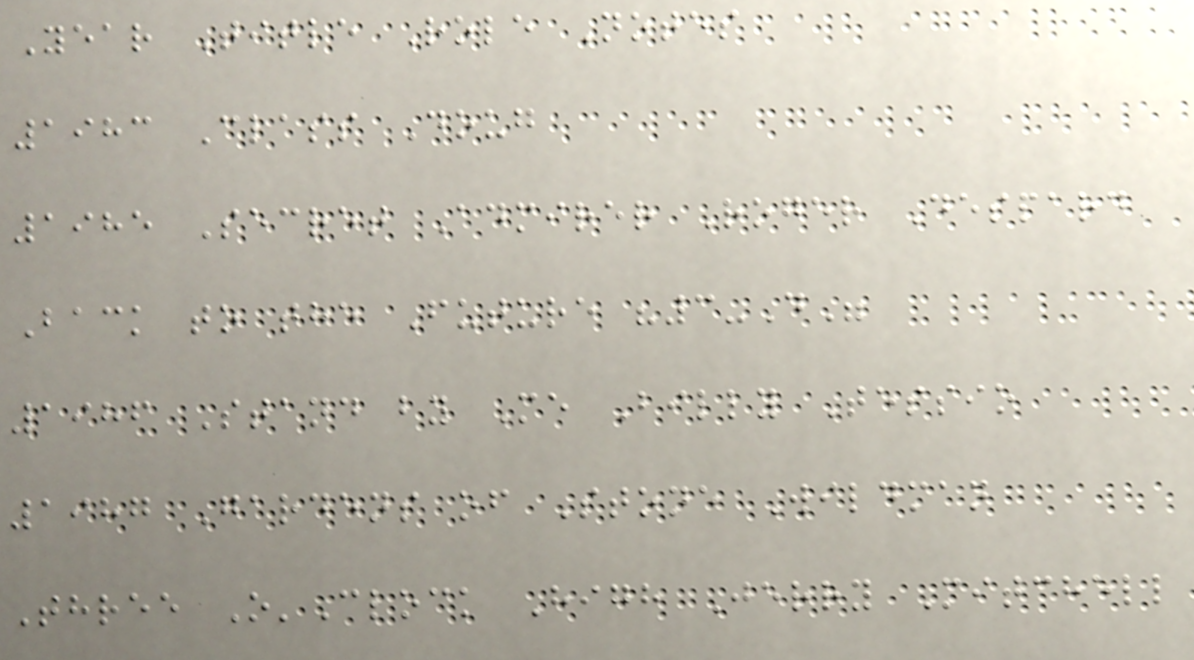Year Title Role Notes
1983 Class Doug
1985 Secret Admirer Roger Despard
Back to the Future "3-D"
1986 Stand by Me Billy Tessio
1987 Gardens of Stone Wildman
Three O'Clock High Jerry Mitchell
